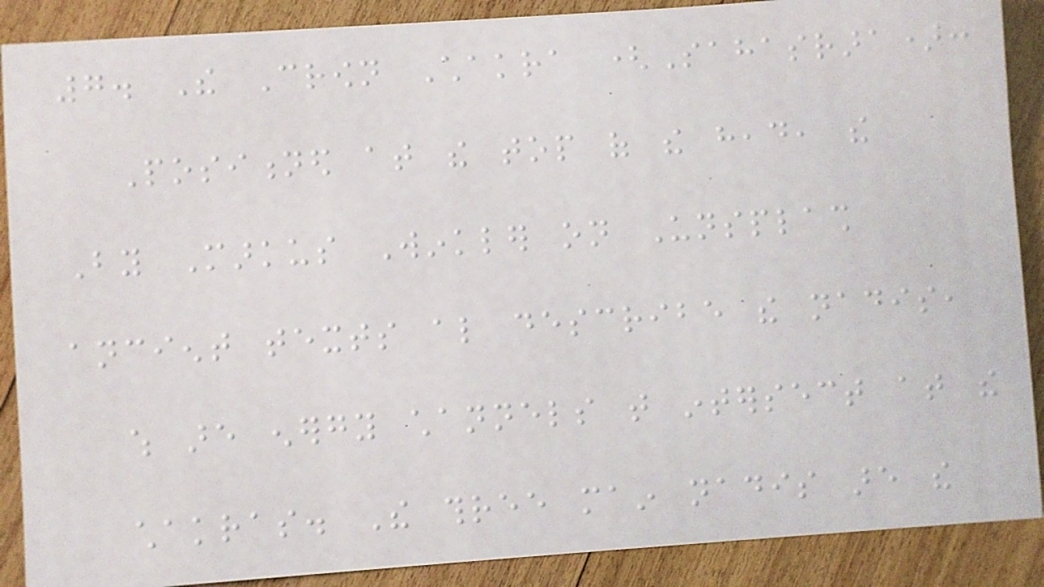7. The Crown Chakra (Sahasrara):
Positioned at the top of the head, the
By Markus Winkler on Unsplash
ancient texts also describe the nadis,
which are energy channels that intersect at the
chakras. The three main nadis are the
